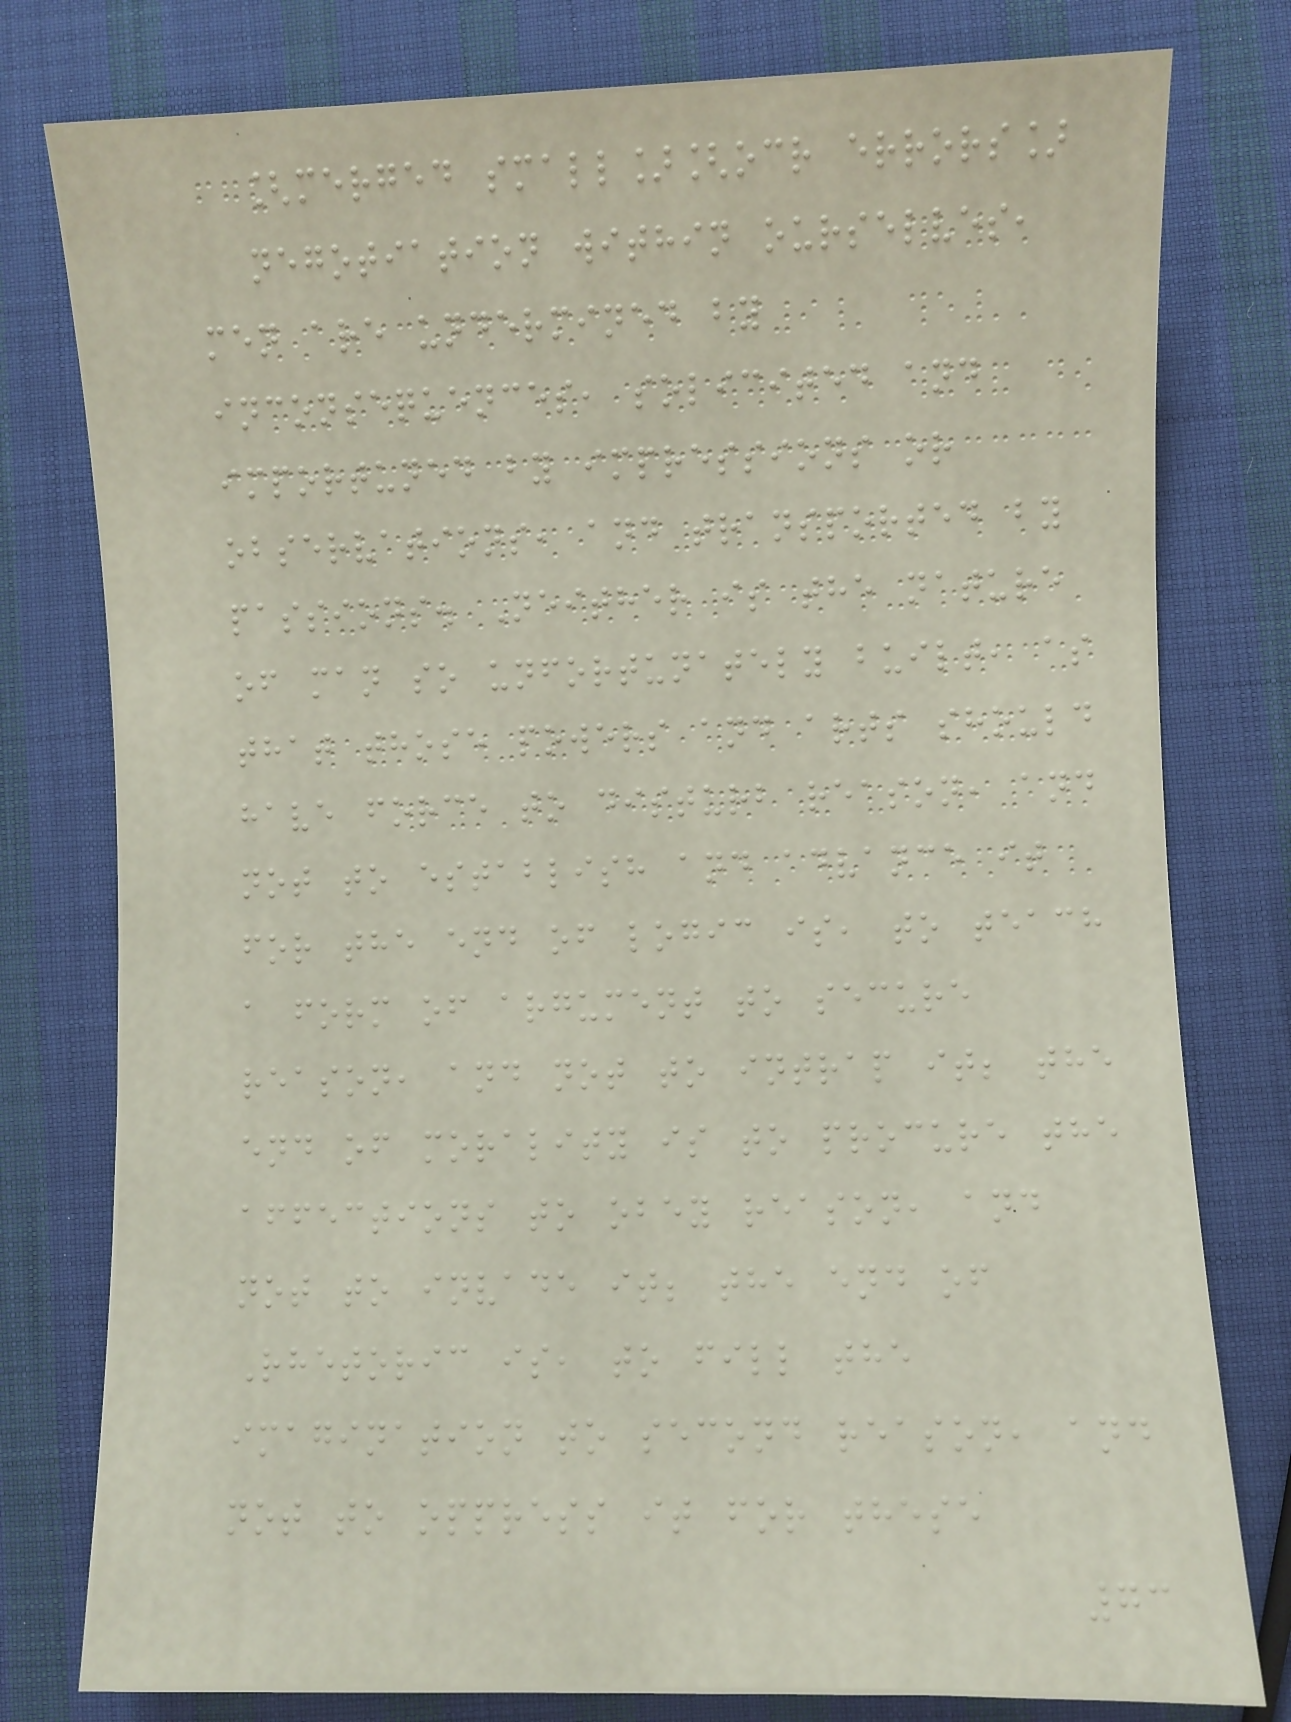[merged small][ocr errors]
negotiation within ourselves,
men are undermined by
inconsequences, solicited and
importuned by impressions or
observations, and transported by
passions. Neither is the nature
of man so unfortunately built, as
that those powers and arts should
have force to disturb reason, and
not to establish and advance it
for the end of logic is, to teach
a form of argument to secure
reason, and not to intrap it; the
end of morality is to procure the
affections to obey reason, and
not to invade it; the end of
Rhetoric is, to fill the
imagination to second reason, and
not to oppress it for these
73
